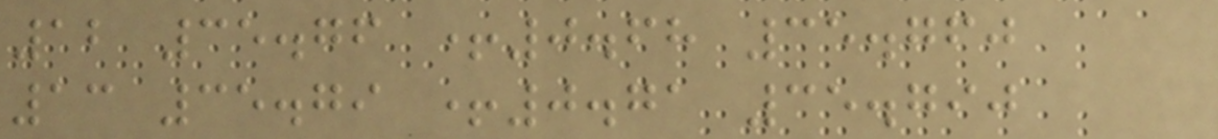12 35.76 +0.68 35.760
13 35.79 +0.71 35.790
